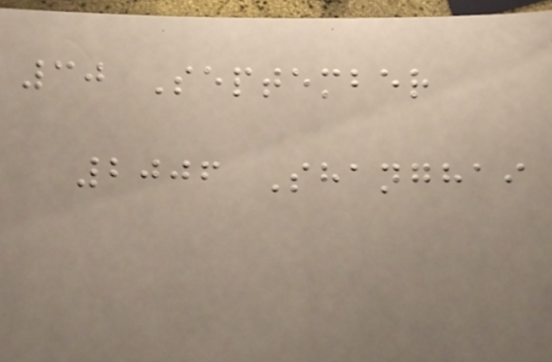30 September
2006 Shanghai
